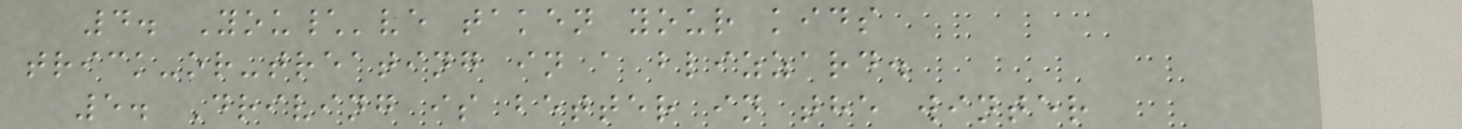4. You\'ve taken your kids
trick-or-treating in a blizzard.
5. Driving is better in the winter
